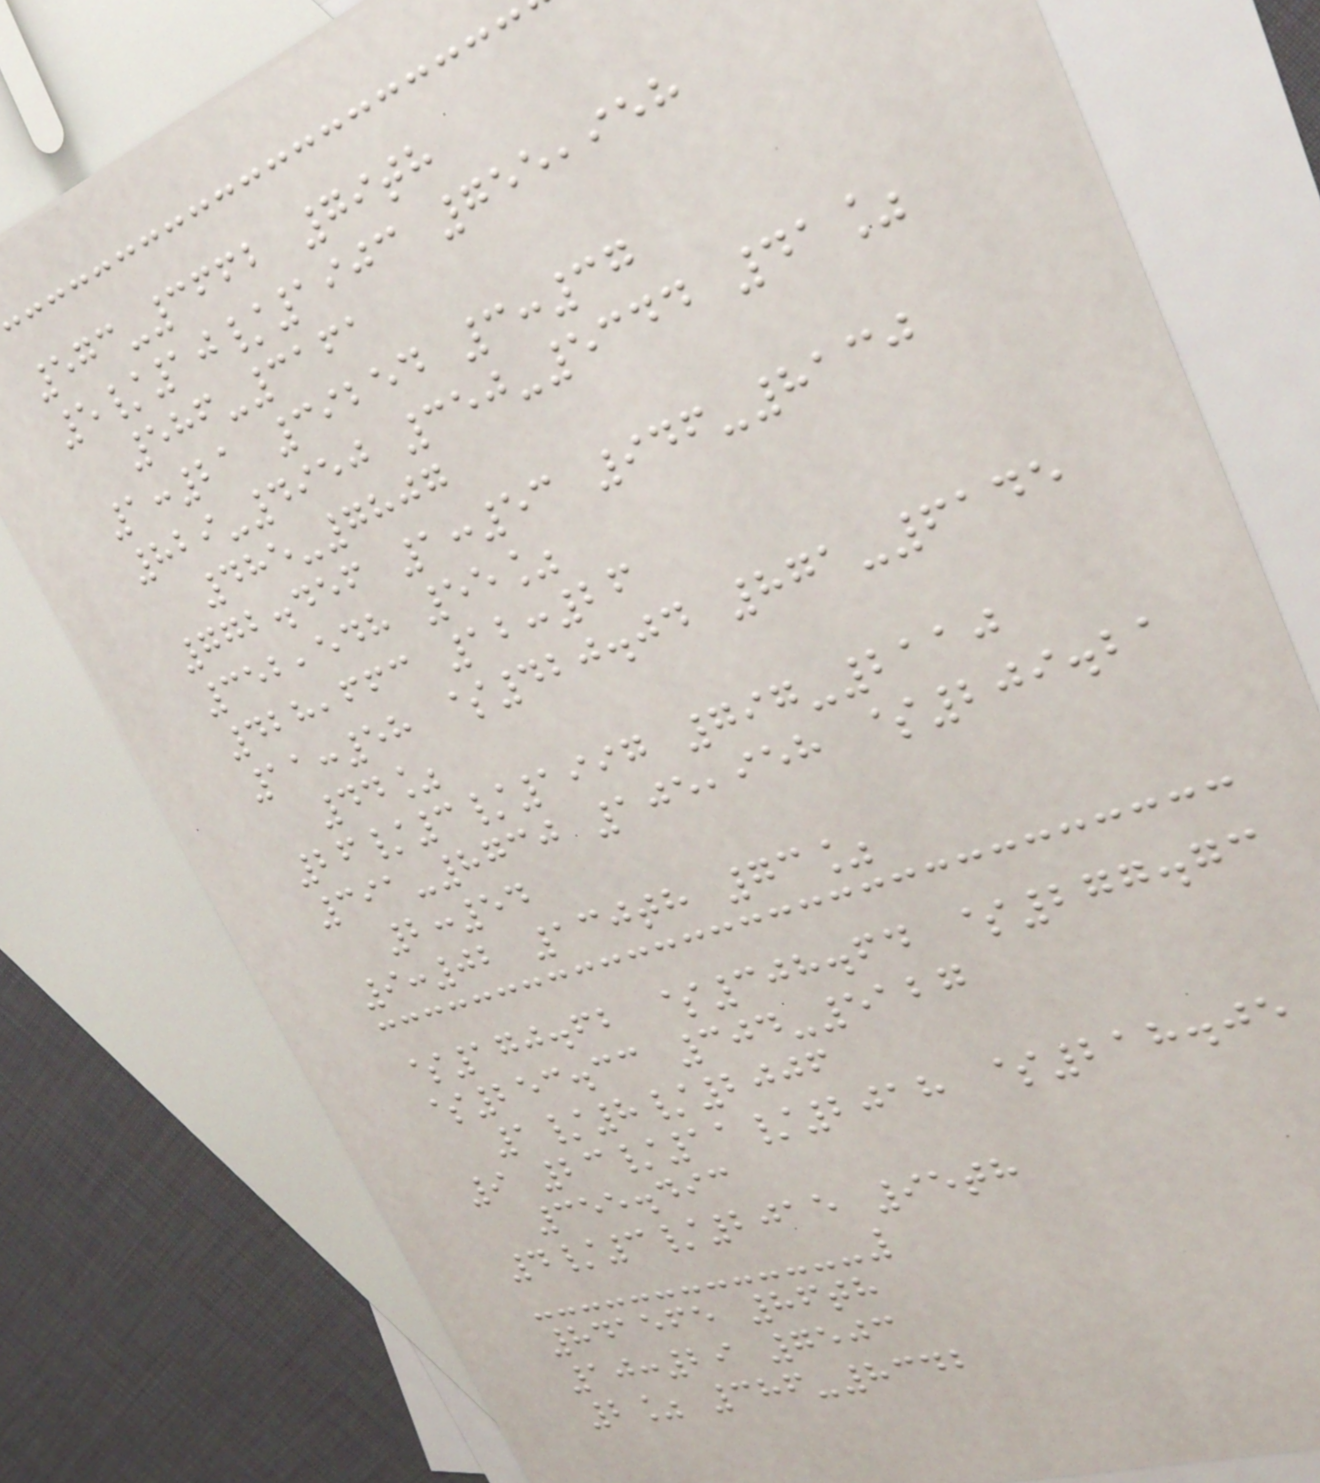573-3662 79th
5/10/1903 755,958
586-3161
1:21 39254 3:37
829-4950 350-5344 41%
485-7807
772.456 1:53 946-8130
352,548 55%
428,663 12:26
11:58 $420.04 871-6145
44%
26/3/1997 797-2110
391-8730 105,958 $209.21
2:54
9:02 130th 73%
$170.62 $308.64 $277.73
$253.33 304-5127
1/8/2006
9 23/11/2018 $218.05
355.493
4/3/2015 95th
841565 86th
10:29 7503
2% 386-8342
